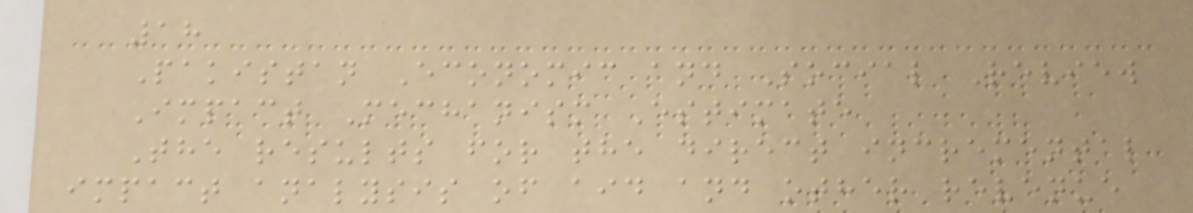18
Pakistan Economic and Social Review
Impact Mechanism Estimate
The results for the direct incremental
impact analysis of aid and other revenue
